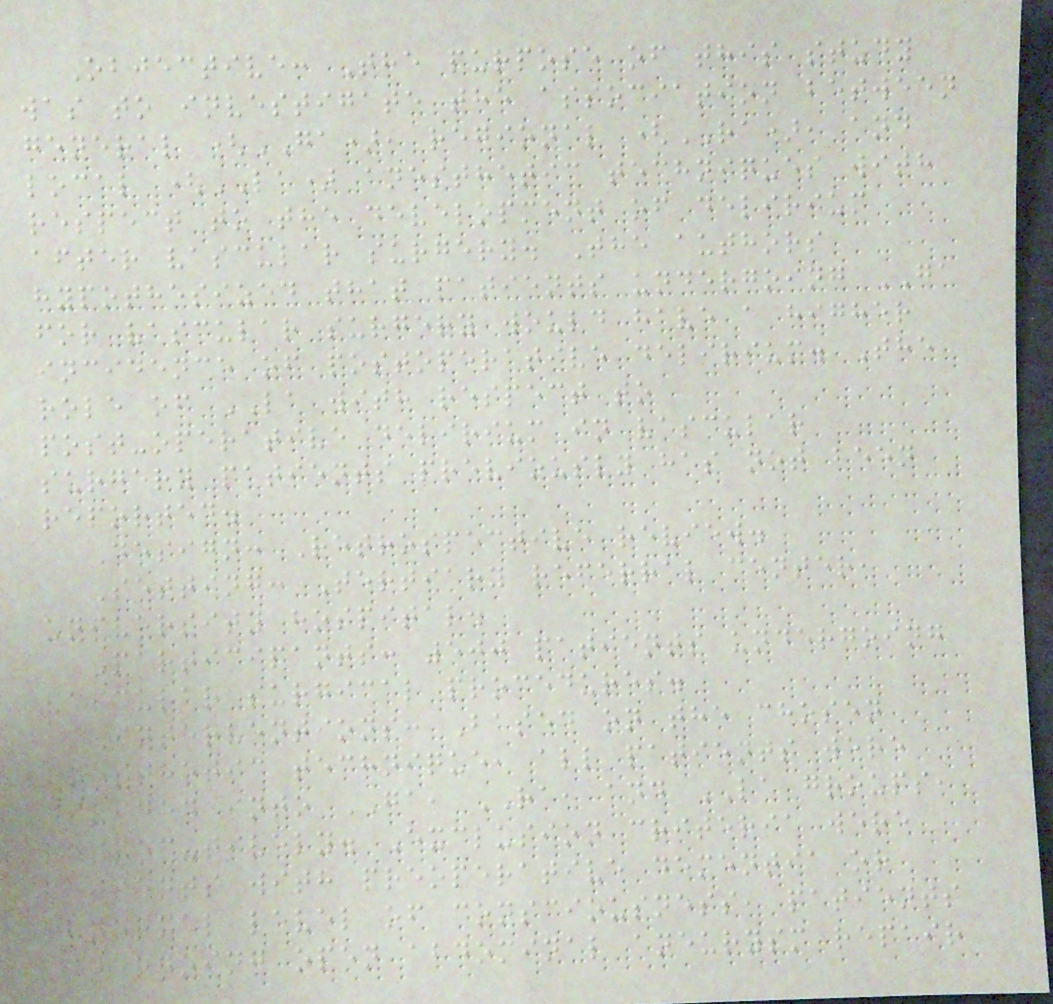Objective: The purpose of this study
was to investigate the association between
general (GA), regional (RA), and
local (LA) anesthetic techniques with
respect to the development of delirium
after vascular surgery. The authors
hypothesized that patients undergoing GA
for vascular surgery would have a higher
incidence of postoperative delirium. The
role of LA with respect to
post-operative delirium in vascular
surgery patients previously has not been
reported.
Design: Retrospective review.
Setting: Tertiary referral center,
university hospital.
Participants: 500 patients undergoing
vascular surgical procedures.
Interventions: Based on the chosen
anesthetic technique, all patients were
divided into GA, RA, and LA groups,
respec-tively. Exclusion criteria were
patients with preoperative dementia or
abnormal level of consciousness, patients
undergoing open abdominal aneurysm repair
